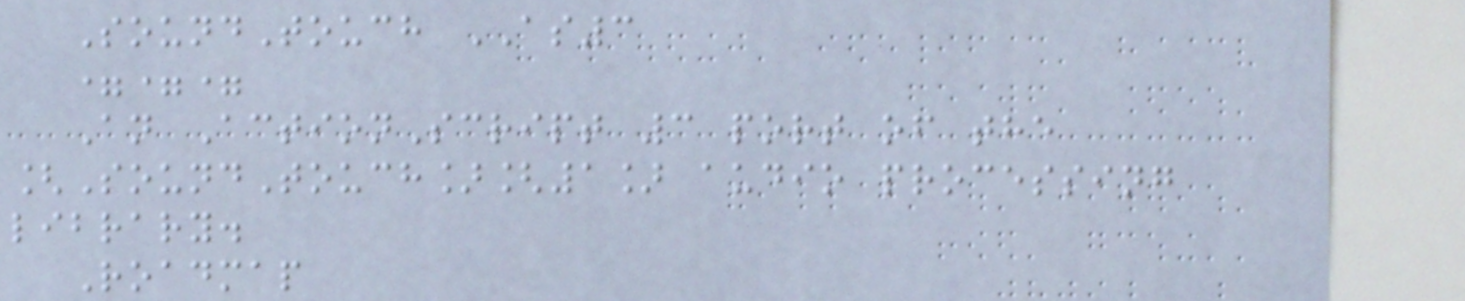SoundTouch AS3
===
An ActionScript 3 port of the
[SoundTouch][1] audio processing
library.
Roadmap
